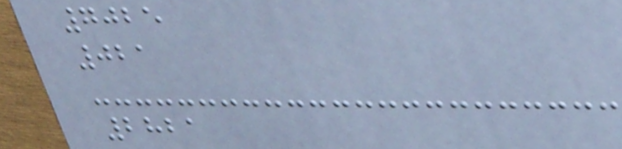7025
021
2821
